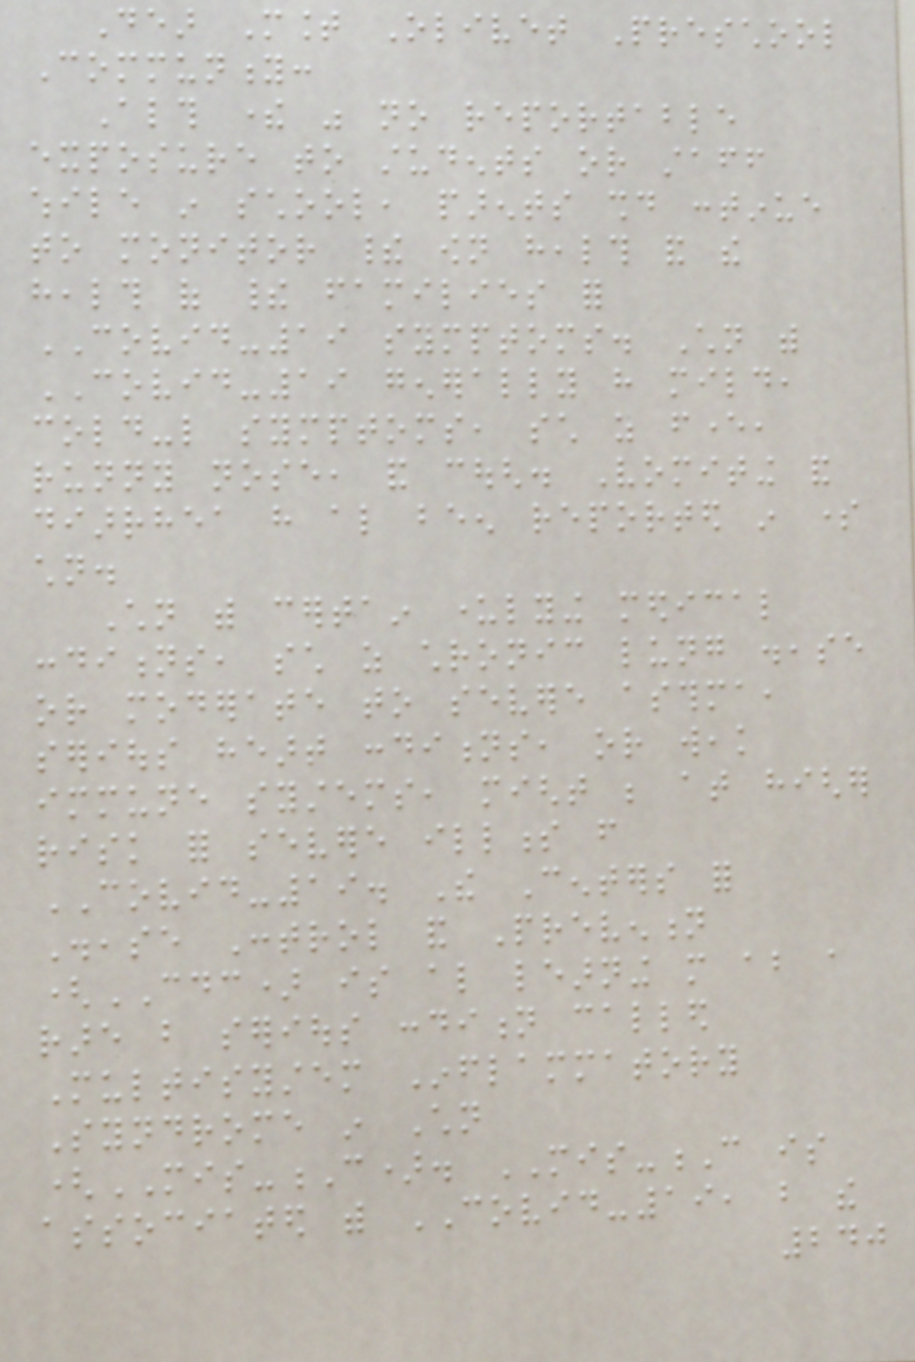Dear Mount Olivet Preschool
Community:
Although there was no reportable
exposure to students or staff
while in school, parents should continue
to monitor their own health and the
health of their families for
COVID-19 symptoms. Children with
COVID-19 generally have mild,
cold-like symptoms, such as fever,
runny nose, and cough. Vomiting and
diarrhea have also been reported in some
children.
Children with certain underlying medical
conditions, such as chronic lung disease
or moderate to severe asthma,
serious heart conditions, or weak
immune systems, might be at higher
risk for severe illness from
COVID-19. The Centers for
Disease Control and Prevention
(CDC) is also learning more about a
rare but serious condition called
Multisystem Inflammatory
Syndrome in Children
(MIS-C). MIS-C is
associated with COVID-19, but the
240
